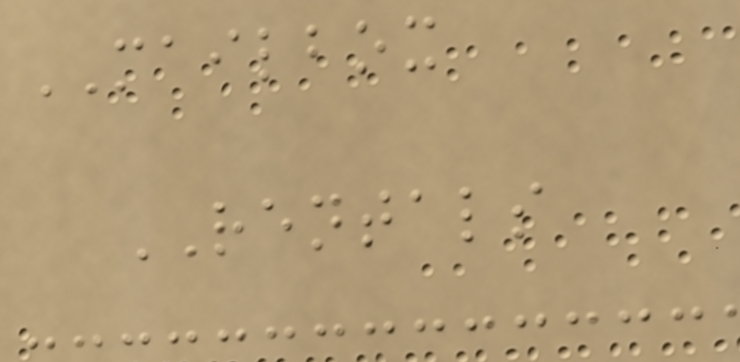MAILBOX
RENTALS
